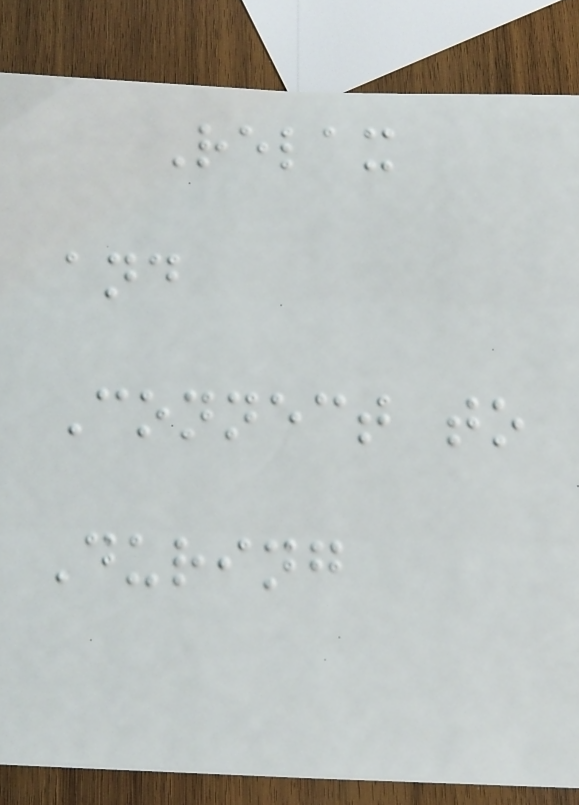Relax
and
Connect to
During
